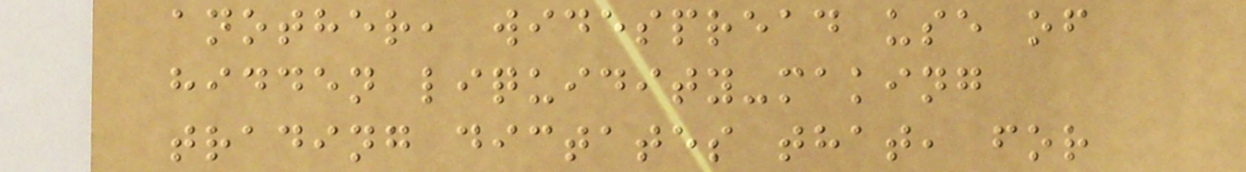another, widespread use of
hidden liquidity-making
trading dictates that, for
